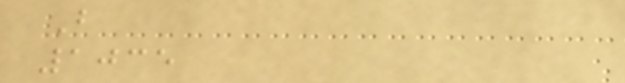B
1035
